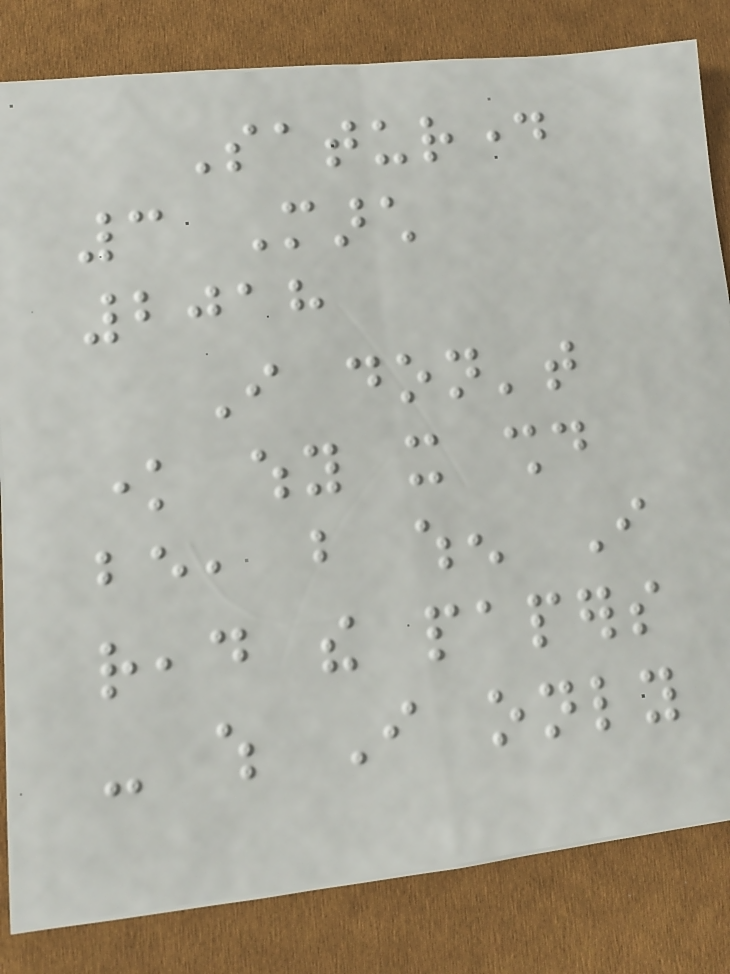Saturday
3 March
2018
I don't
know why it should
be, but when I
read the papers
- which I only
